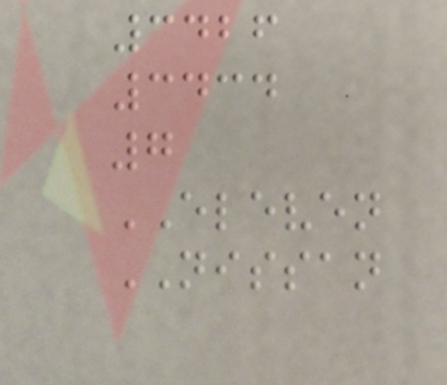3426
3434
7
ELEVEN
NISSAN
